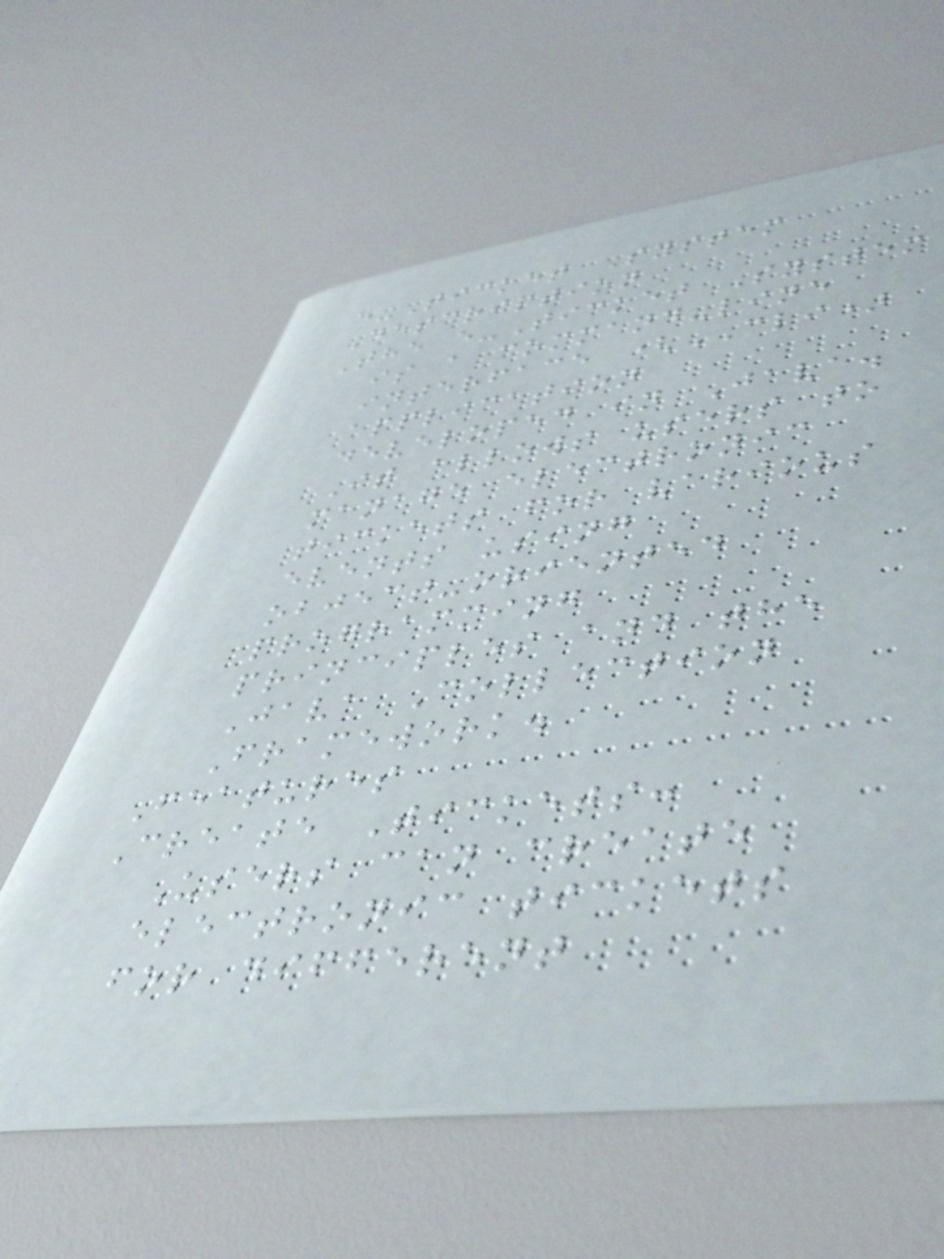e-Ticket System
Description
The e-Ticket System
is a command-line
interface (CLI)
application
developed in Java.
It allows users to
manage electronic
tickets for various
events using
object-oriented
programming
principles and the
Java Collection
Framework.
Features
Create Tickets:
Users can create
electronic tickets
for different
